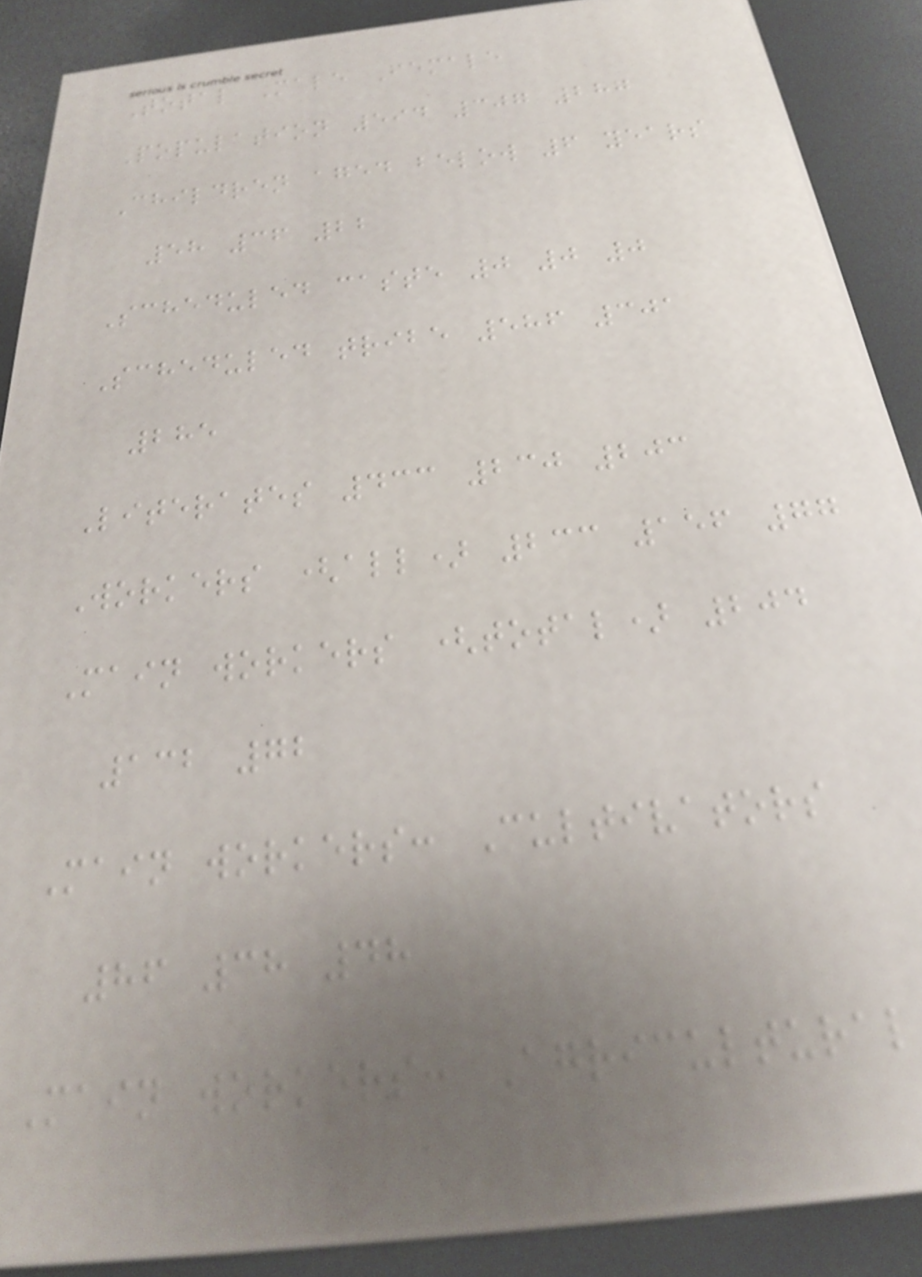Total Male Female
Population 594 307 287
Children aged below 6 years
58 36 22
Scheduled caste 0 0 0
Scheduled tribe 586 301
285
Literates 433 230 203
Workers (all) 233 156 77
Main workers (total) 204
132 72
Main workers: Cultivators
86 38 48
Main workers: Agricultural
